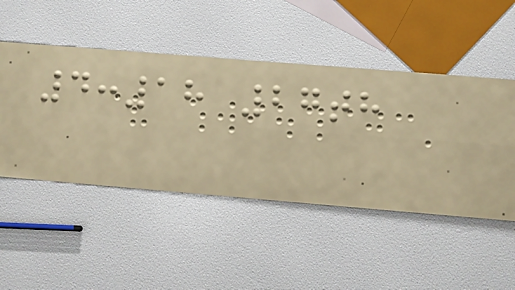4:18 27th
